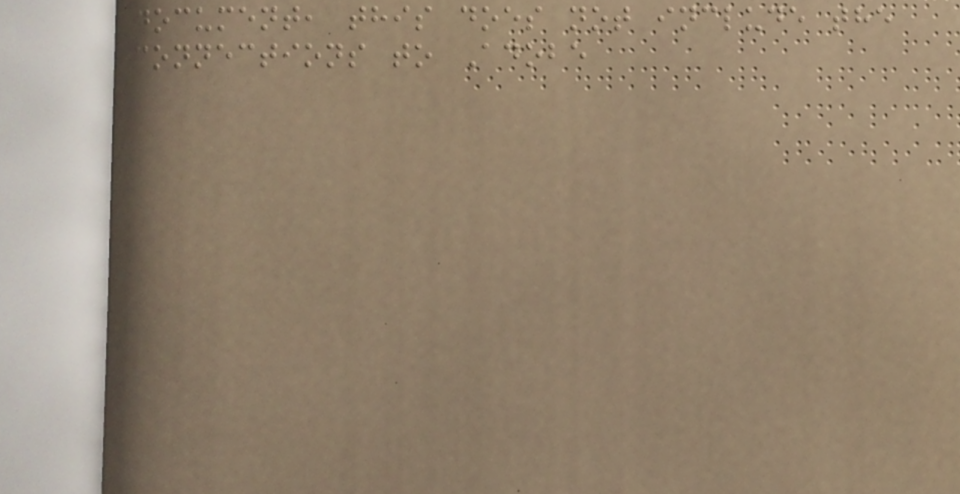document, this does not include the
connections to Adobe
